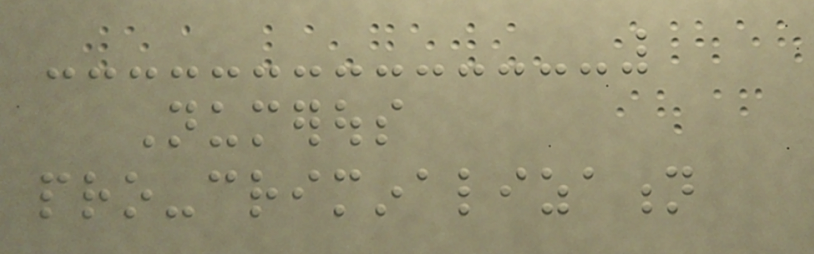Numerous
pro-criminalization
